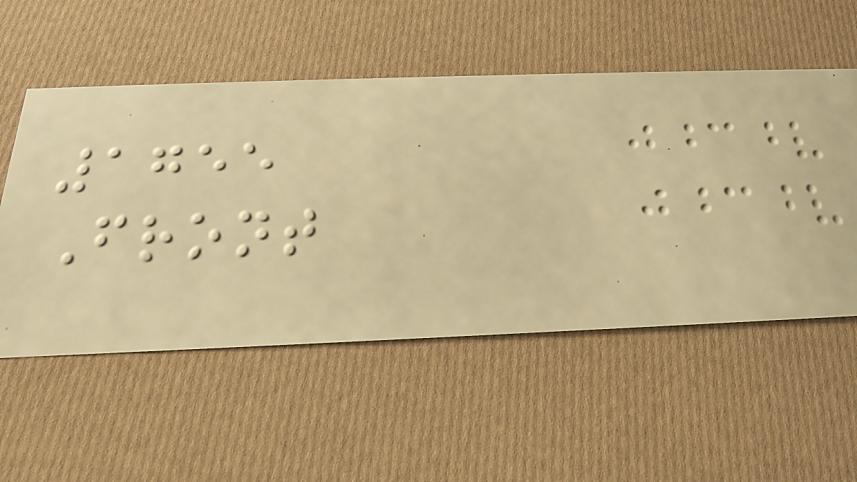1755
Front
